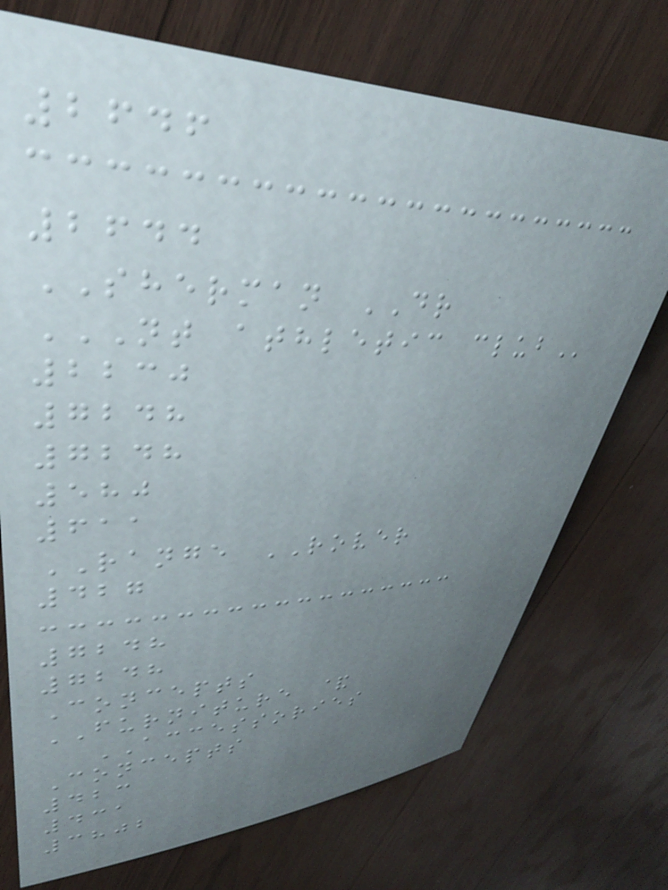2646
2644
SHERMAN DR
NT ATHLETIC CLUB
2230
7248
7248
580
611
RANGE ROVER
427
7248
7248
Concepts
FURNITURE &
ACCESSORIES
Concepts
423
431
3802
